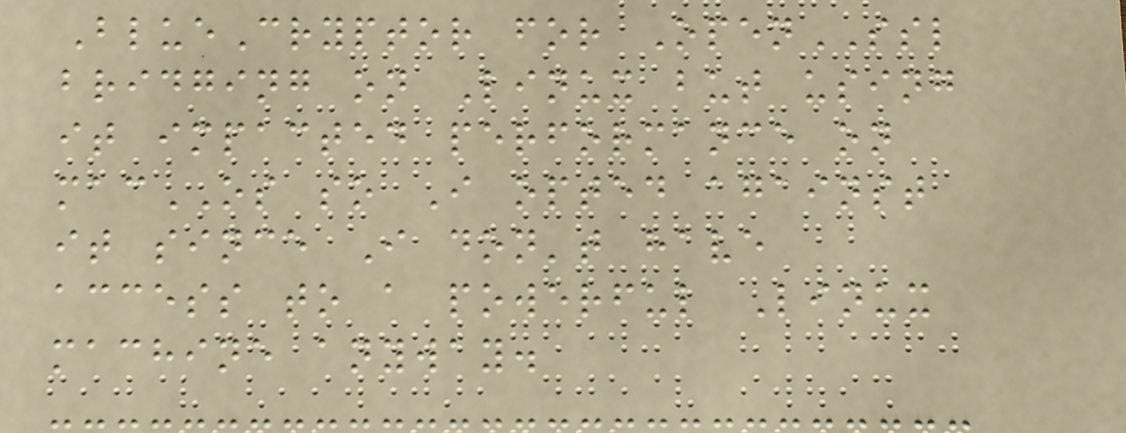BlueCryptor for OpenSSL
bridging on Linux but using
it impacted performance on
macOS so I opted against
it since I don't have
access to a powerful Linux
machine anyway.
